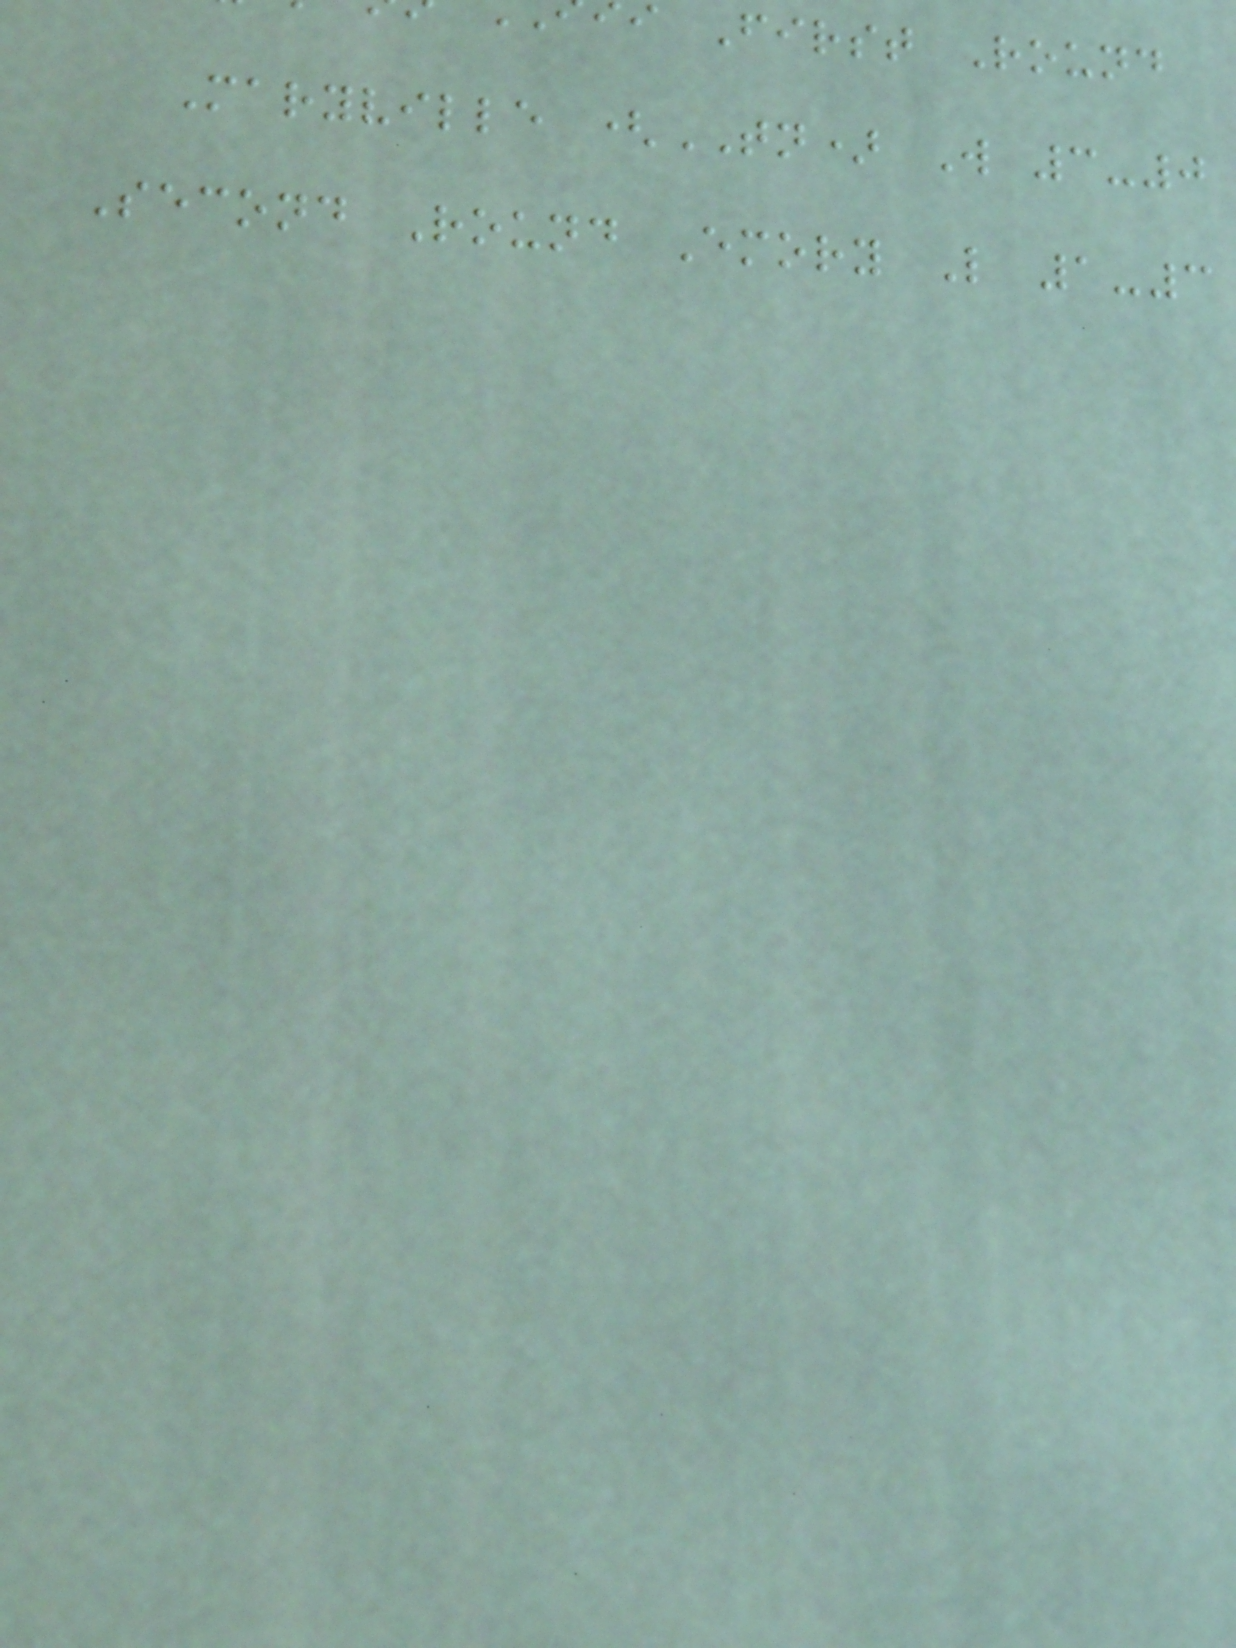i First Round
Maryville (TN) W 3-0
Second Round Emory L 1-3
